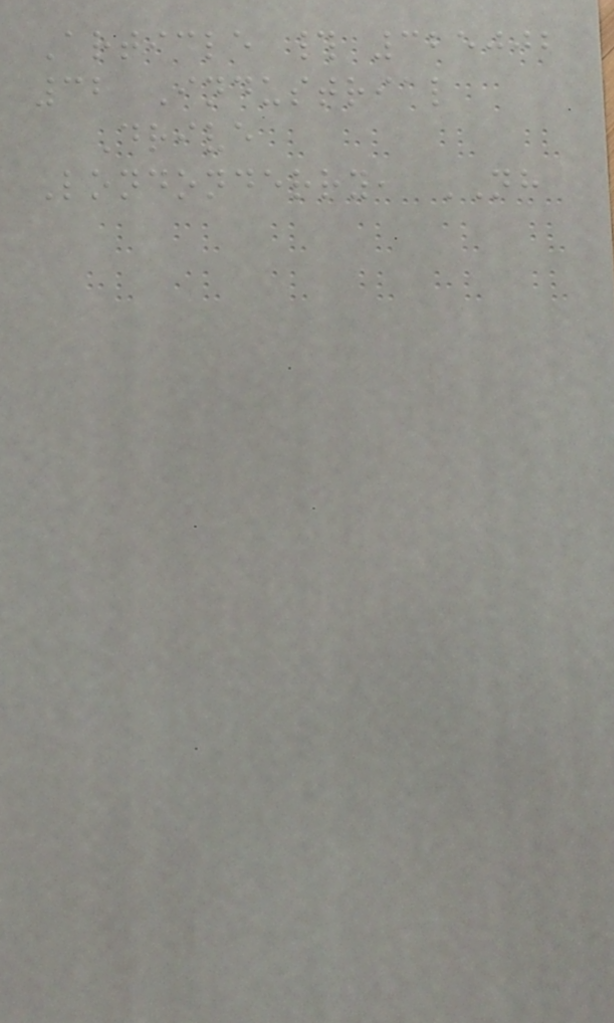Article # 325002
32 Industrial
Drive
Londonderry, NH
